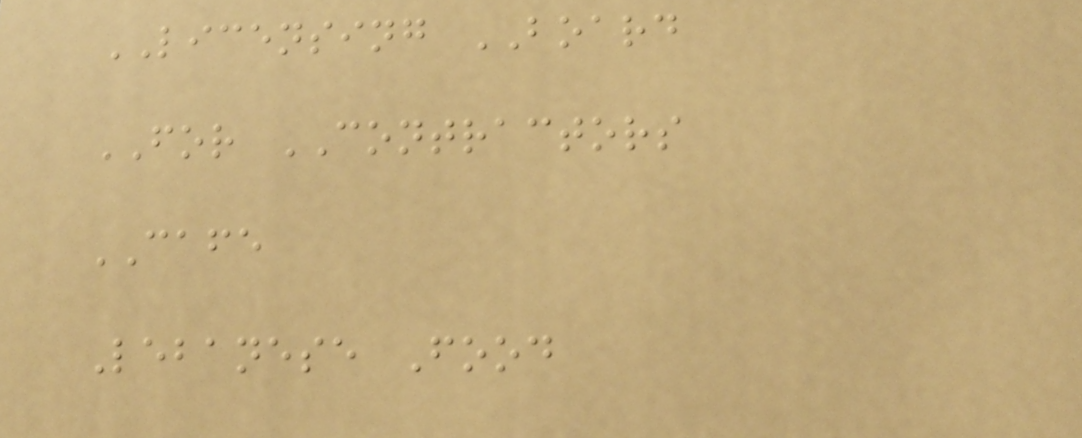LICENSING BOARD
FOR CONTRACTORS
CAFE
Lebanese Food
